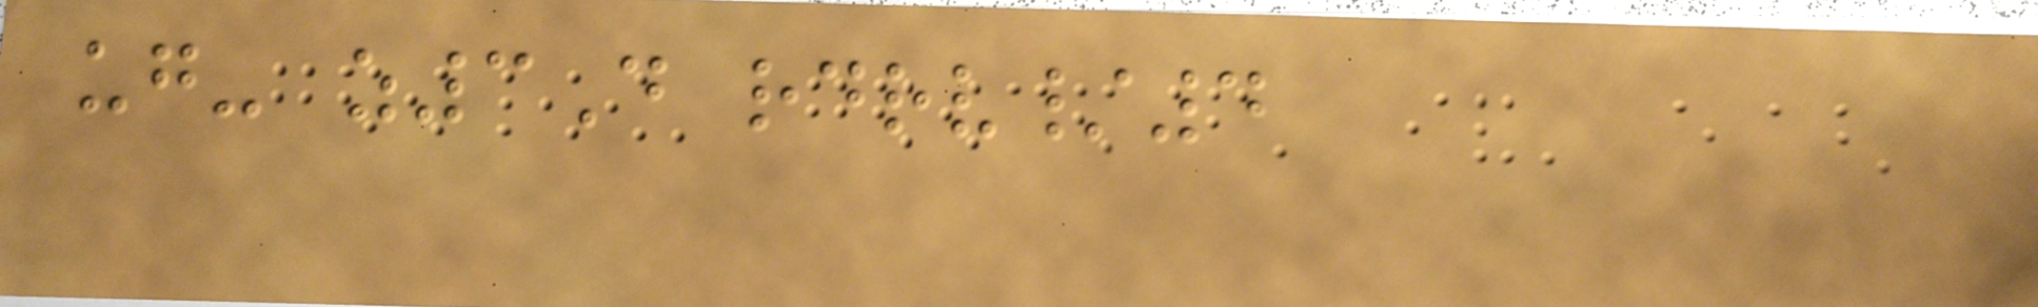ug- z3D rdrv/4
